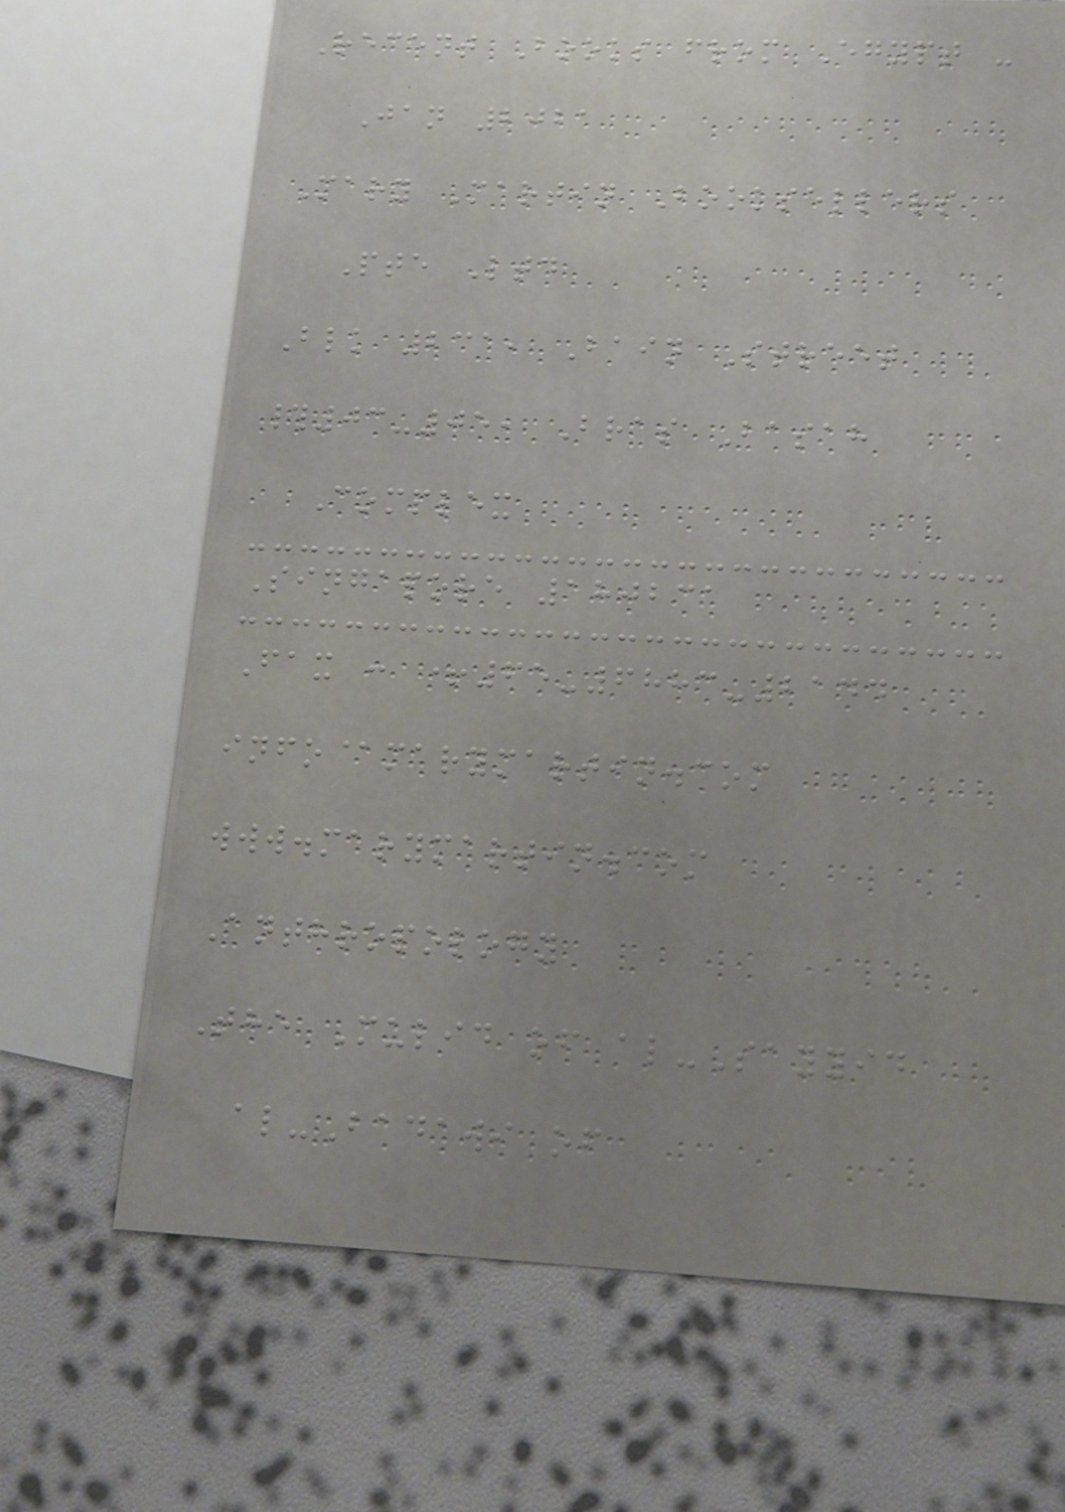Recent Books from Egypt -
Jan 2021
Mary Martin Booksellers
Pte Ltd
Blk 231, Bain Street
#03-05, Bras Basah
Complex
Singapore 180231
Fax : +65-6883-2144
info@marymartin.com
www.marymartin.com
Anthropology
The Mulid of al-Sayyid
al-Badawi of
